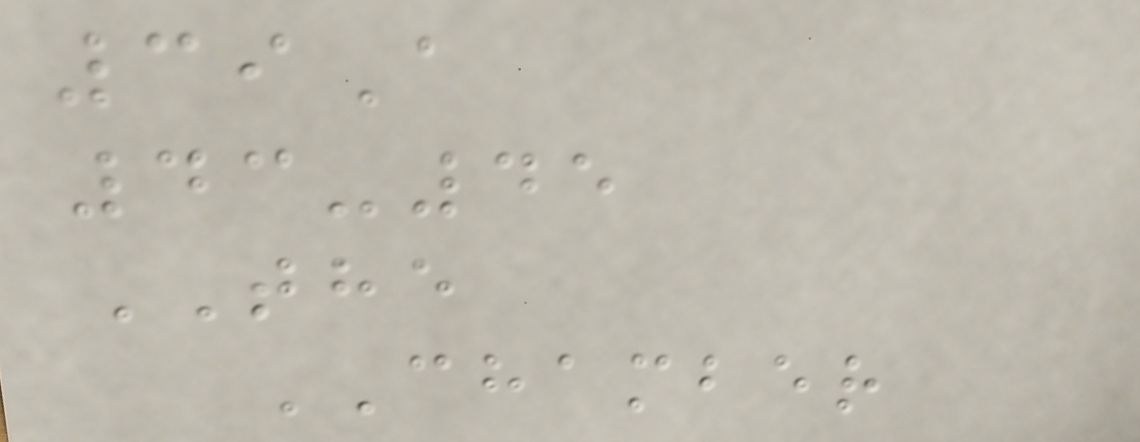39A
43-45
THE
CHAMBER
